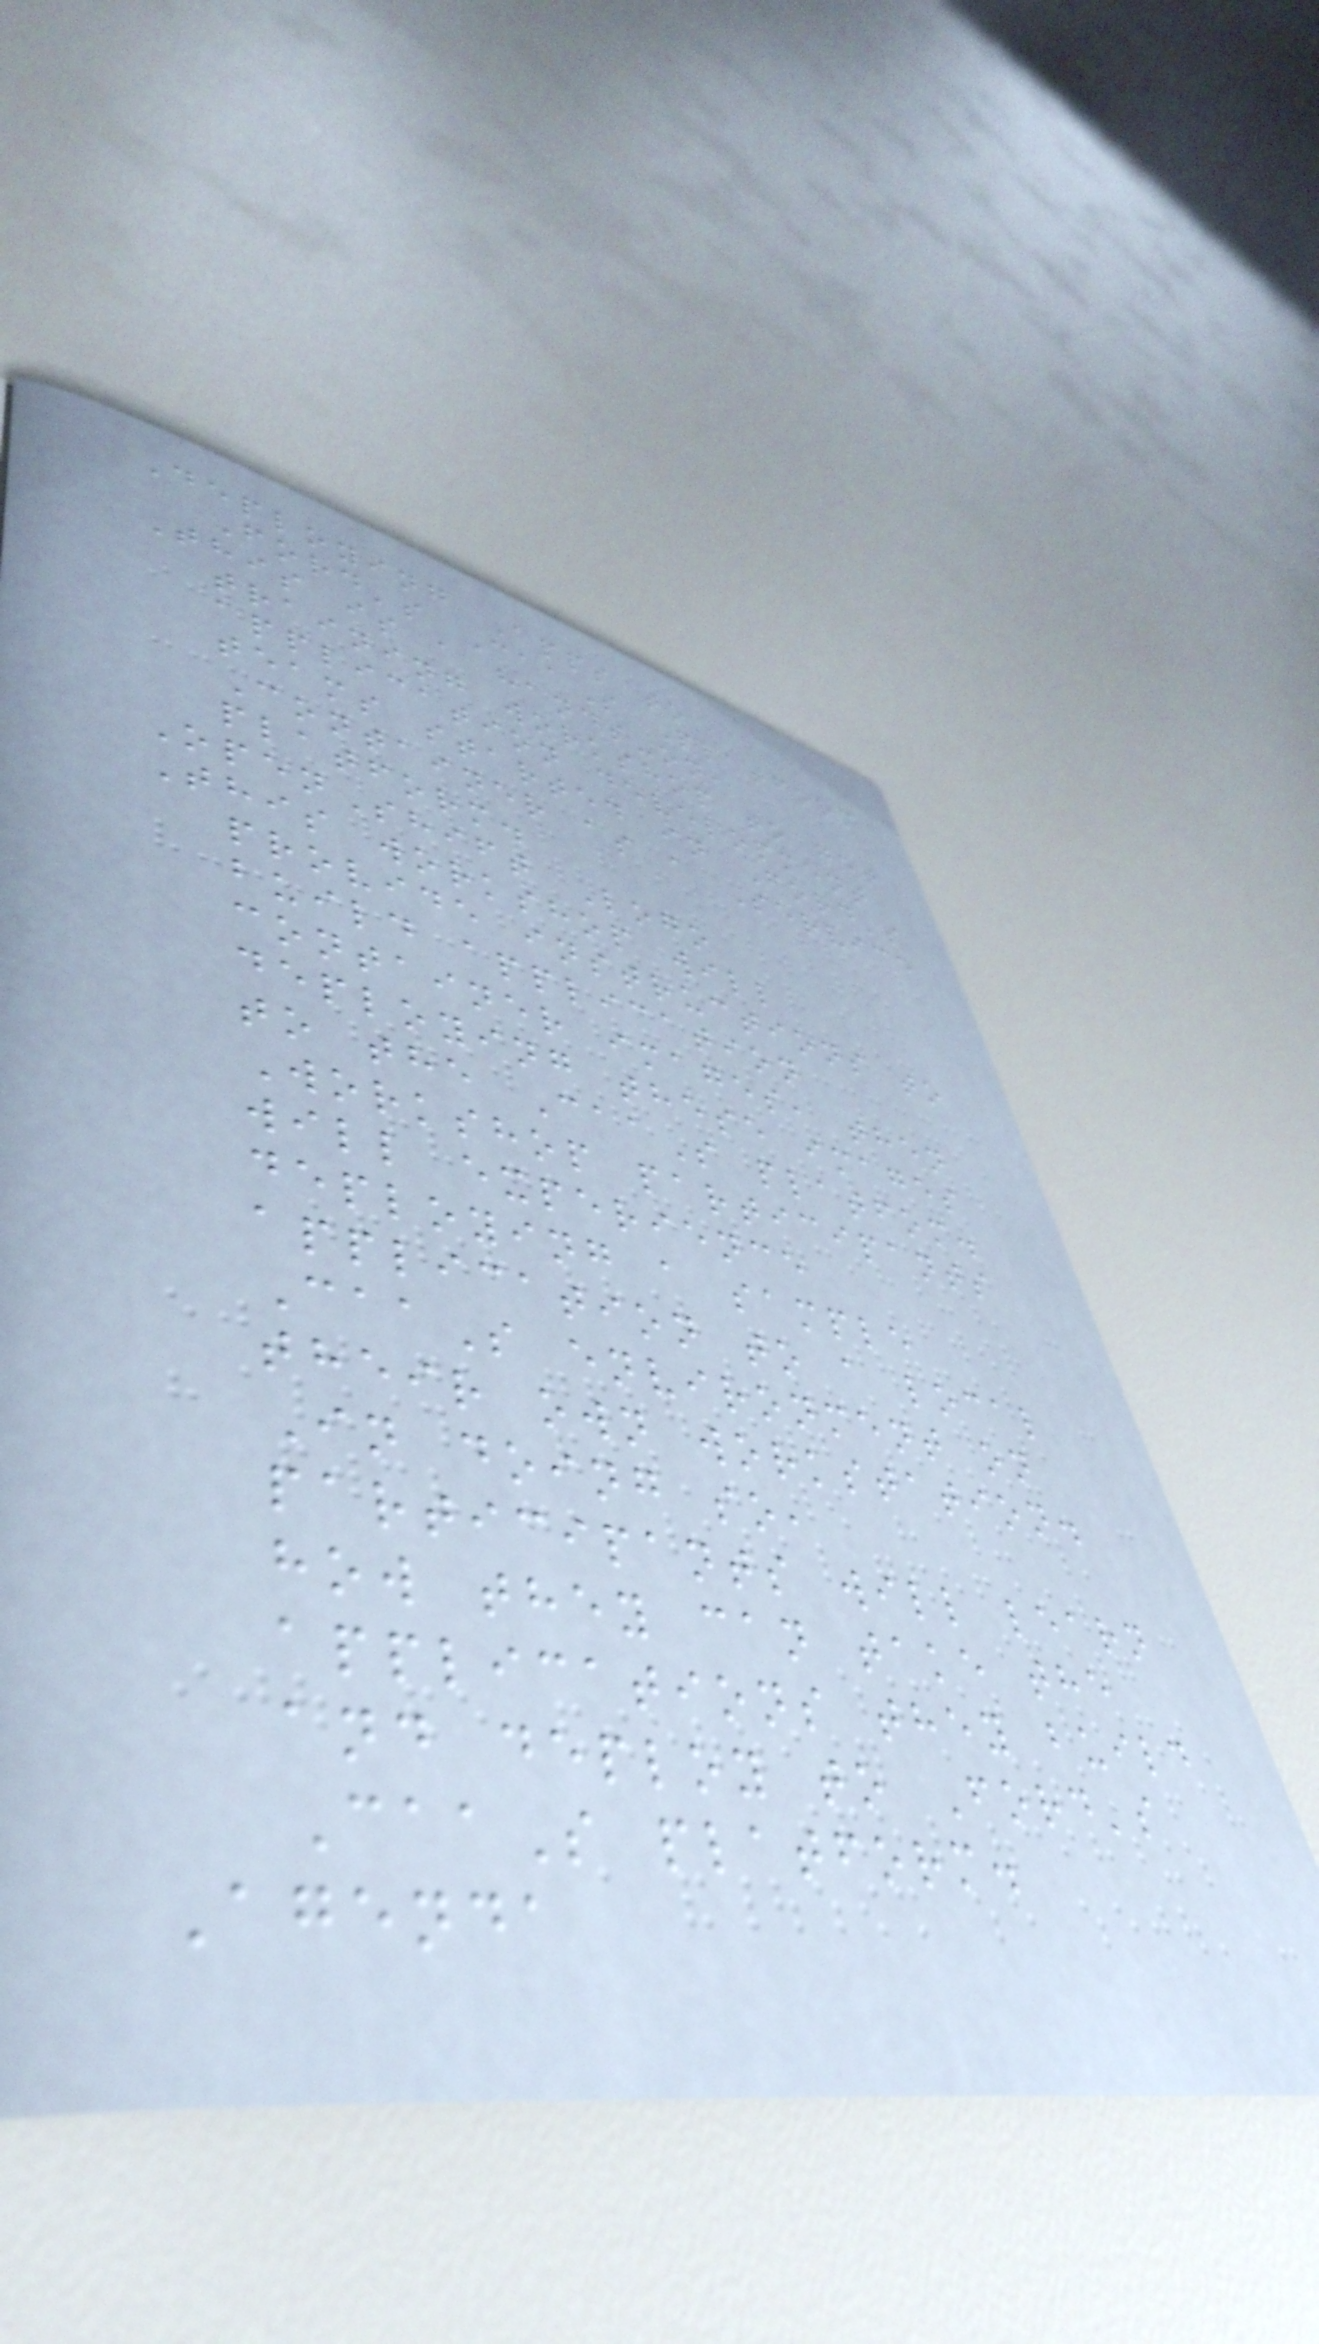Deploying Apps to
Ford's CaaS Platform
This is a hands-on,
training workshop to get
application development
teams started in Ford's
Container as a Service
platform.
OpenShift Logo
This workshop will
provide instructions to
build application
container images, then
deploying these images
to the CaaS platfom.
Workshop participants
will experience
deploying a sample
application to a local
CaaS environment on
their own workstation.
In doing so,
participants will learn
how they can take the
applications they build
and deploy to Ford's
CaaS platform.
Agenda
